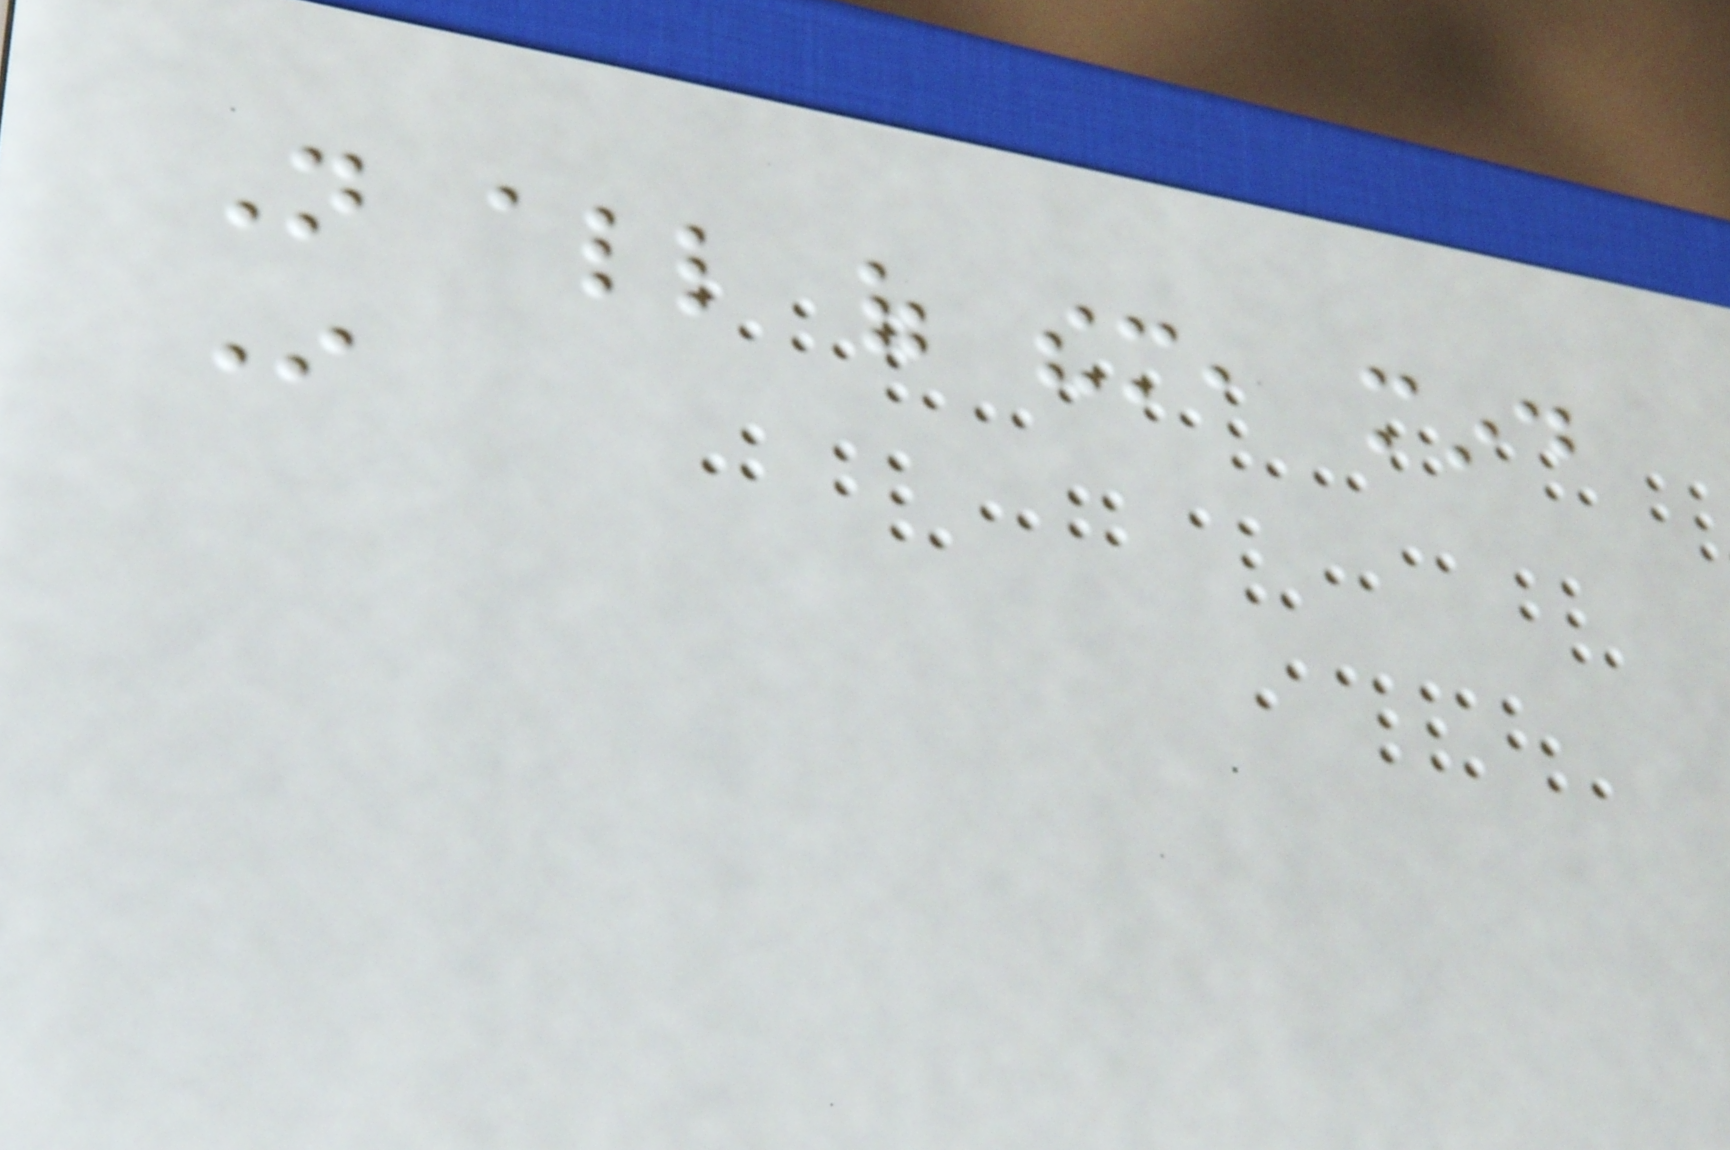Not all of them, mind
In
